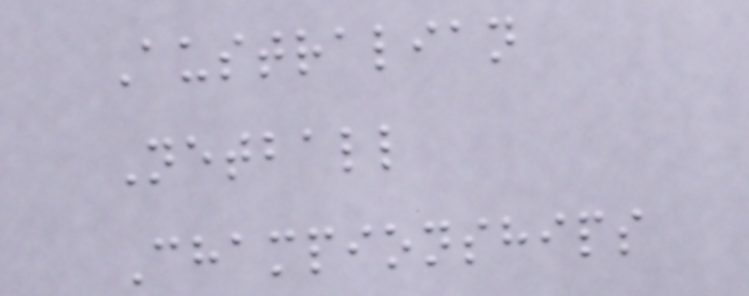Australian
Netball
Championships
